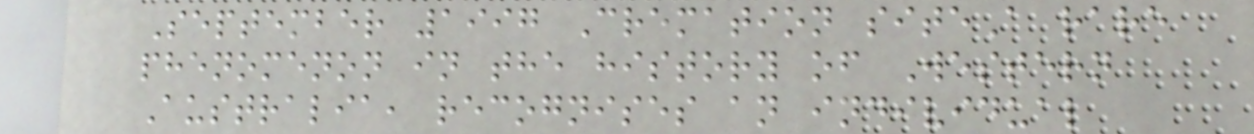September 1997 Cremation siteA rare
phenomenon in the history of Western
Australia, recognises an individual
